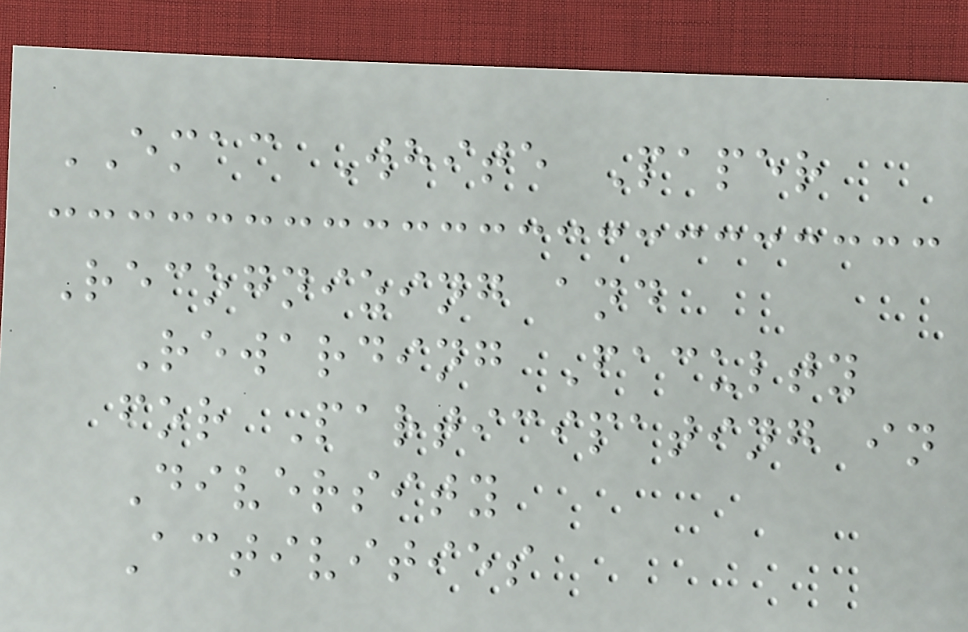EMAC White Paper
Recognizing and
Rewarding Faculty
for Participating in
Diversity
Activities
